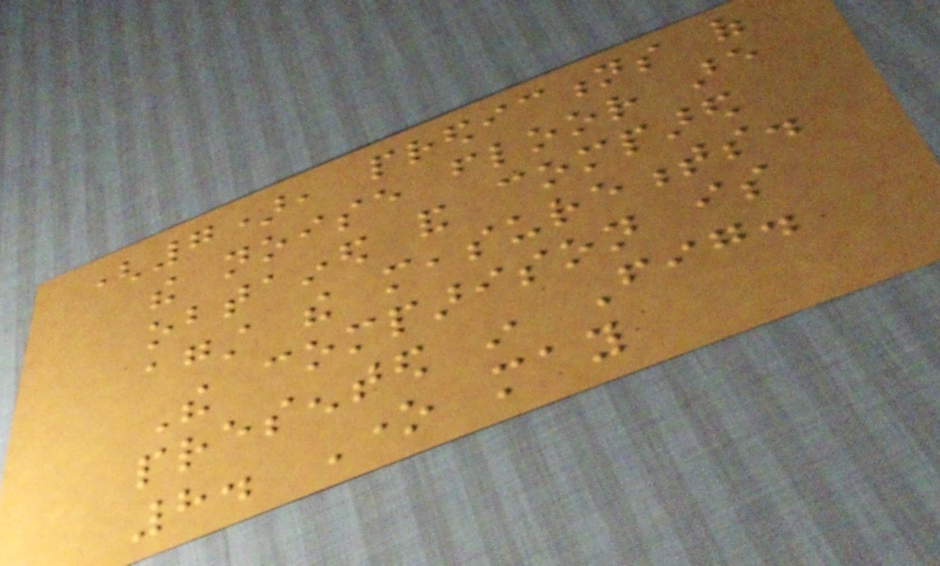(7), predictions of
the noise floor are
obtained and compared
against the measurements.
The comparison is
presented in Fig.
8. One may
